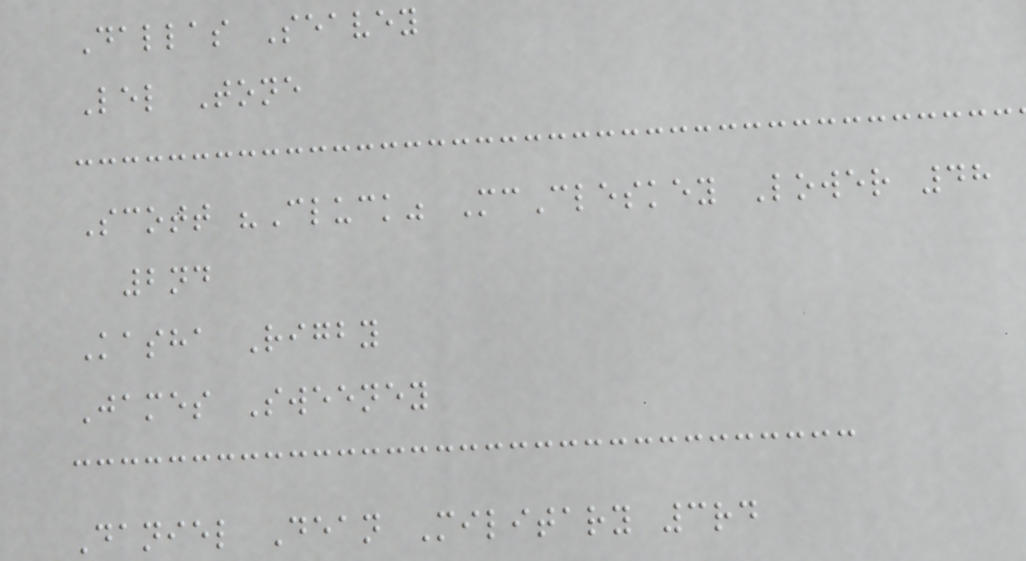Dallas Seavey
Lel Tone
Scott "Cluck" McCleskey Lower 48
2nd
Kasha Rigby
James Sweeney
Daniel Dean Military 3rd
